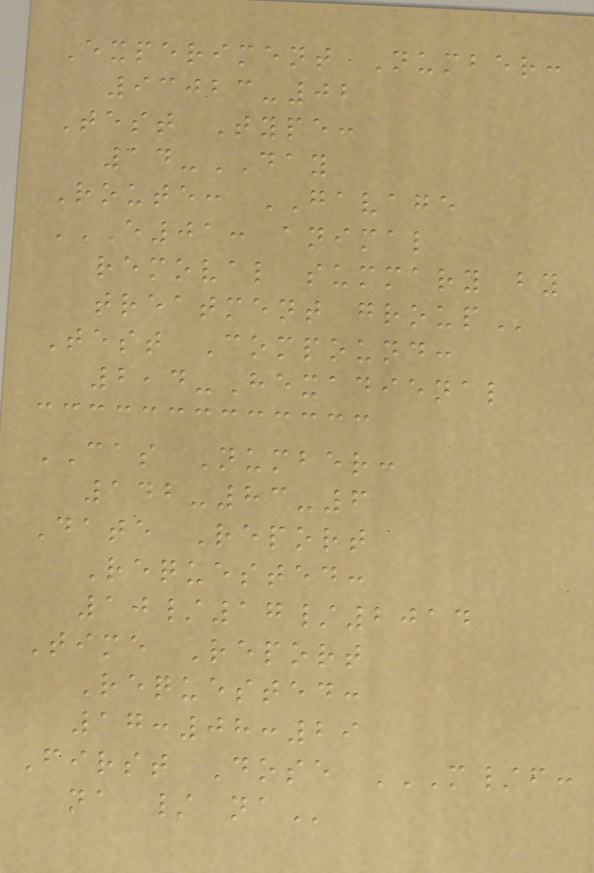Experiment Number:
93023-02
Test Type:
14-DAY
Route: GAVAGE
E01: ANIMAL
REMOVAL SUMMARY BY
TREATMENT GROUP
Test Compound:
2,4-Hexadienal
CAS Number:
142-83-6
Date Report
Requested:
10/17/2014
Time Report
Requested:
17:08:29
First Dose M/F:
NA / NA
